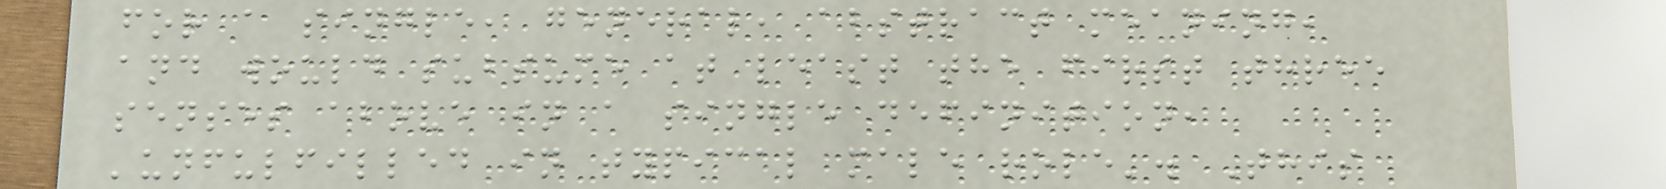for a single, general, abstract meaning,
and would subsume at least the first three
senses above in a single definition,
'unfulfilled in typical male role'. This
